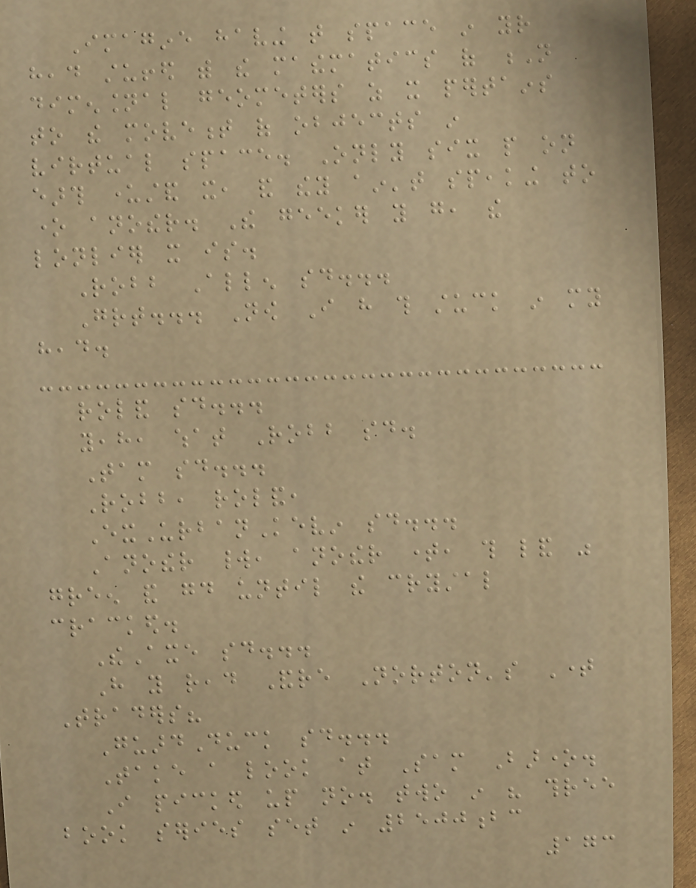Imagine having that space in your
head stuffed with the mathematics of N
dimensional geometers as it pertains
to the movement of objects in
virtual space. Only six people on
earth understand it, and they ain't speaking to
one another. The geeker you go, the
lonlier it is.
Robb Allen said...
Great... Now I have this stuck in my
head.
roland said...
yeah, what Robb said.
Tam said...
Robb, roland,
ExUrbanKevin said...
Another world, another time, this land was
green and good until the crystal
cracked.
TheAxe said...
Have you read Andre Norton's Time
Traders?
GuardDuck said...
Take a look at Sam Barone.
I picked up no. two in his three
book series set in 2500bc
173
